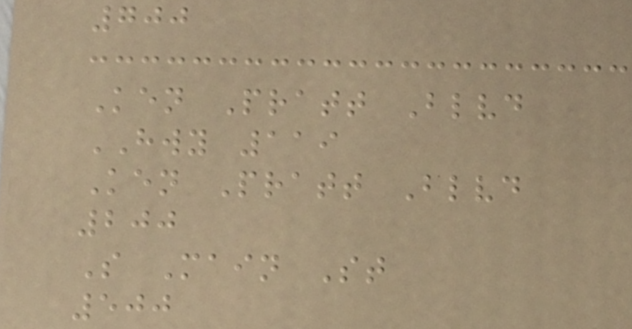700
Ken Pratt Blvd
HWY 119
Ken Pratt Blvd
200
S Main St
500
